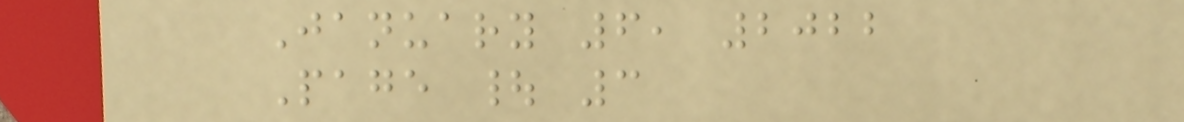January 6, 2022
Page | 3
